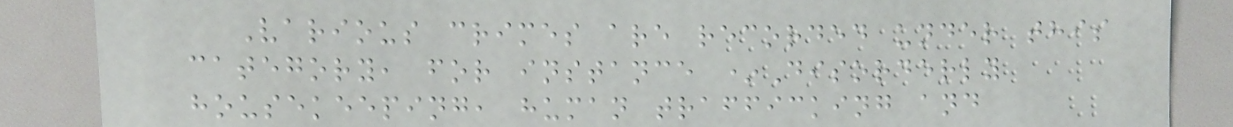Various crimes are recorded under this
category, for instance *Disorderly
housekeeping, human trafficking and
